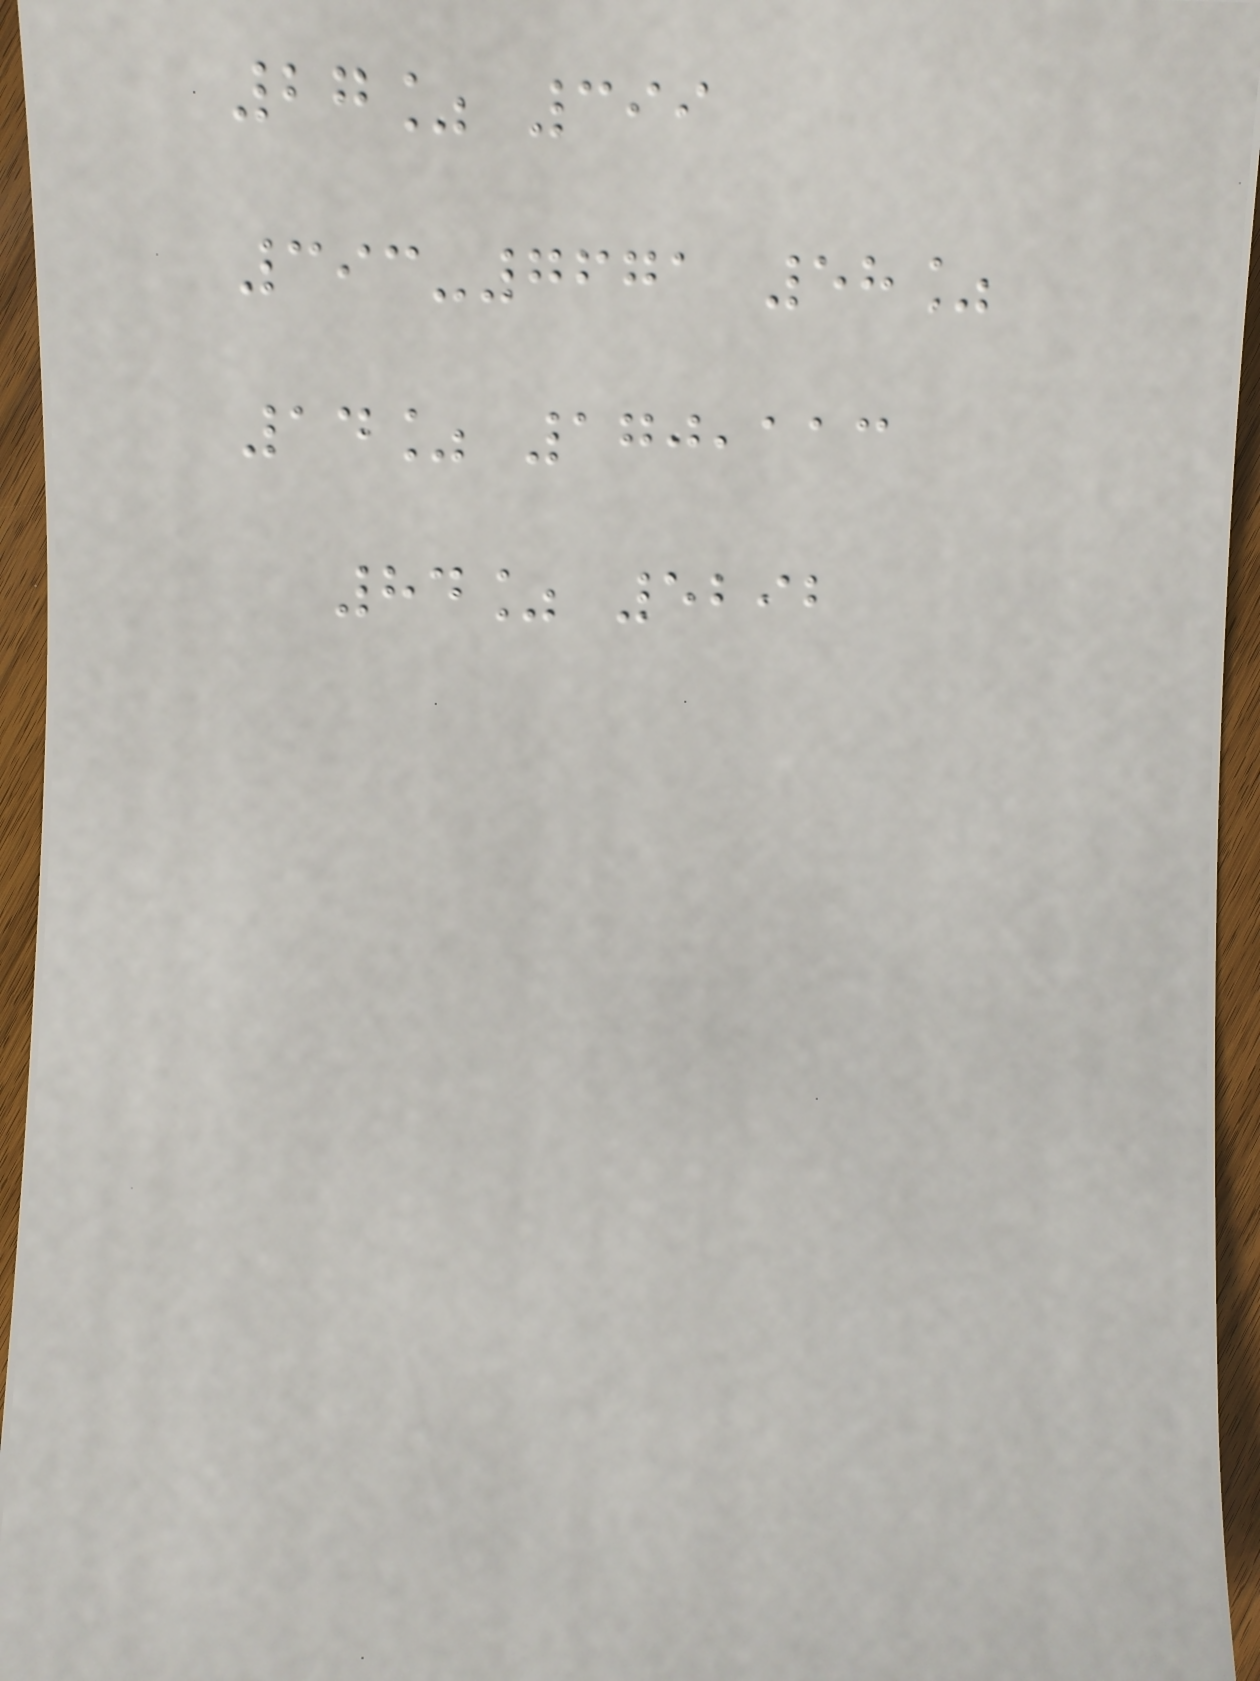27% 399
393-7671 58%
14% 170,113
84% 5292
